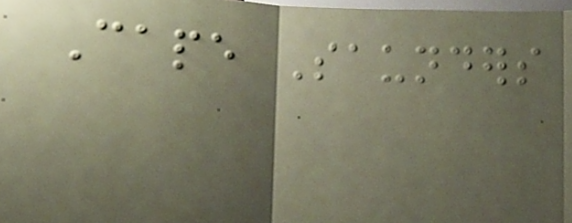Cape Saunders
